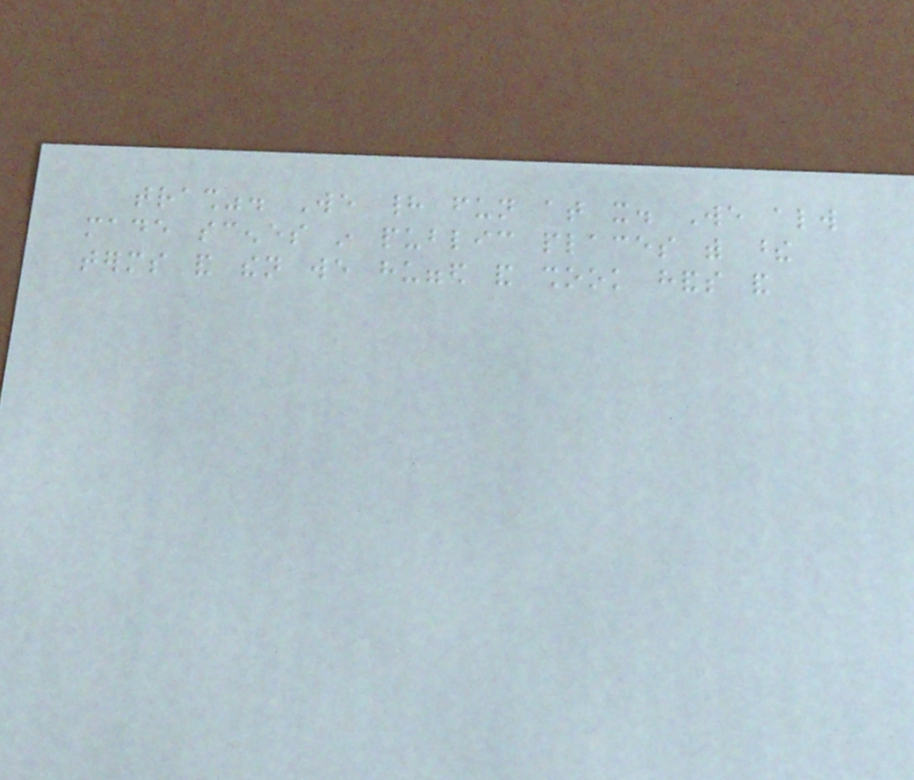trash". We had fun at it. We always
made scenes in public places with these
terms and then we hugged and shook hands and
